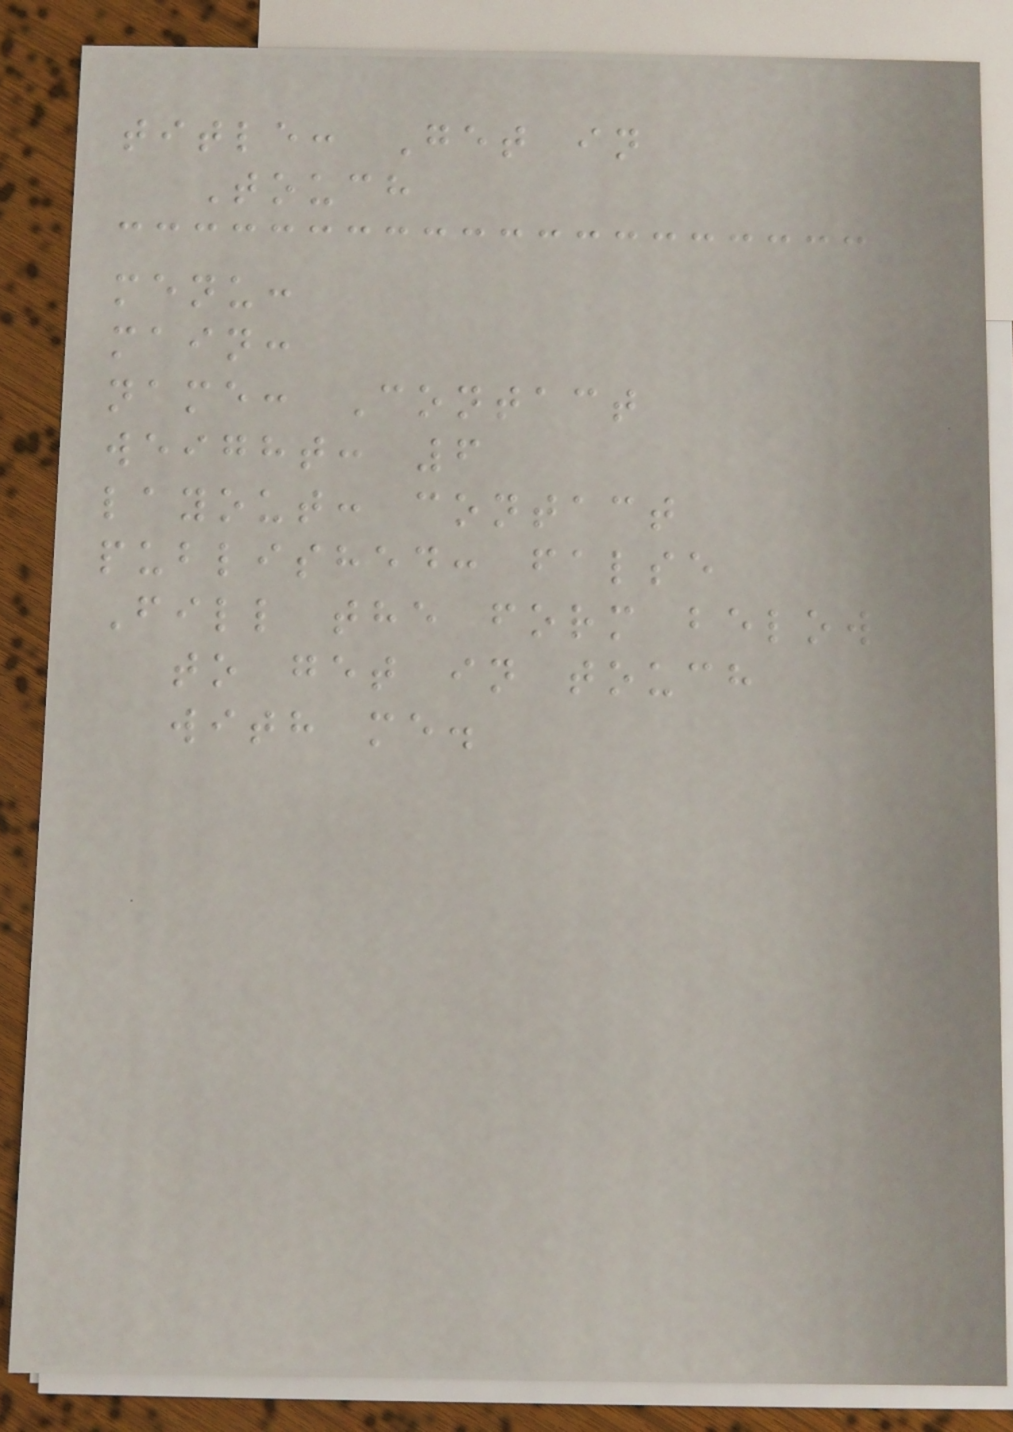title: Get in
Touch
menu:
main:
name: Contact
weight: 6
layout: contact
published: false
Fill the form below
to get in touch
with me.
